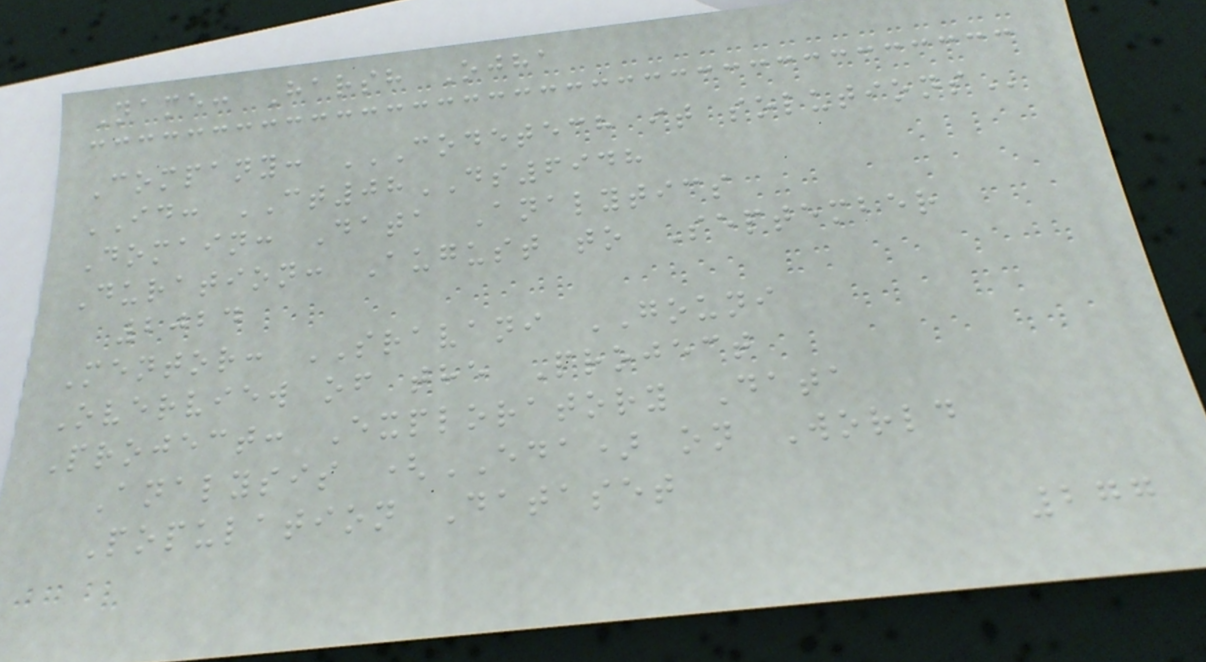Name: Harsh Ojha
Company: CODETECH IT SOLUTIONS
ID: CT08DS6948
Domain: Data Analytics
Duration: August to September
2024
Mentor: SRAVANI GOUNI
Overview of the Project
Project: Exploratory Data
Analysis (EDA) on World
Population Dataset
277
